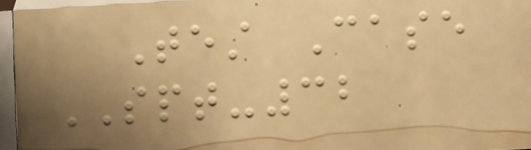Test Case
SPT-32
